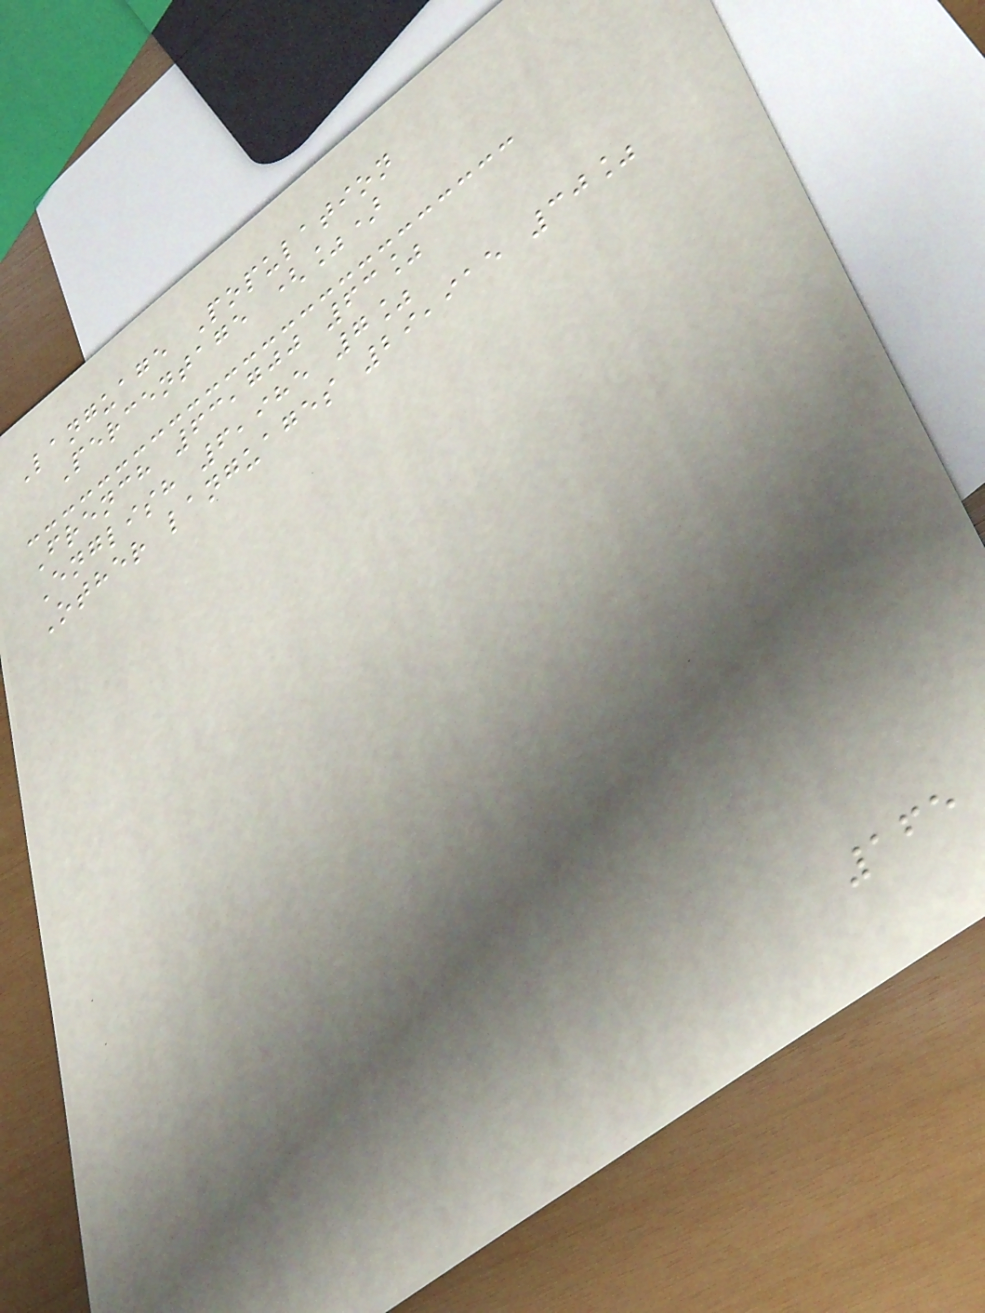Language Population
Percentage (%)
French 63,700 63%
English 6,985 7%
Other languages 29,915 30%
165
